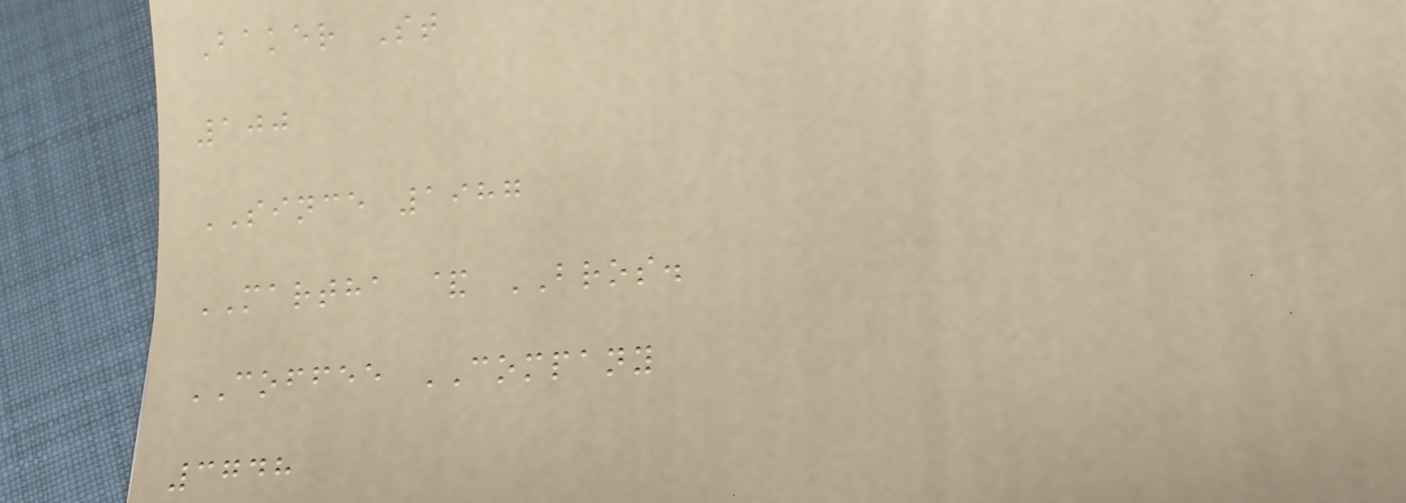Baker St
100
SINCE 1987
MARTHA & BROS.
COFFEE COMPANY
3748
